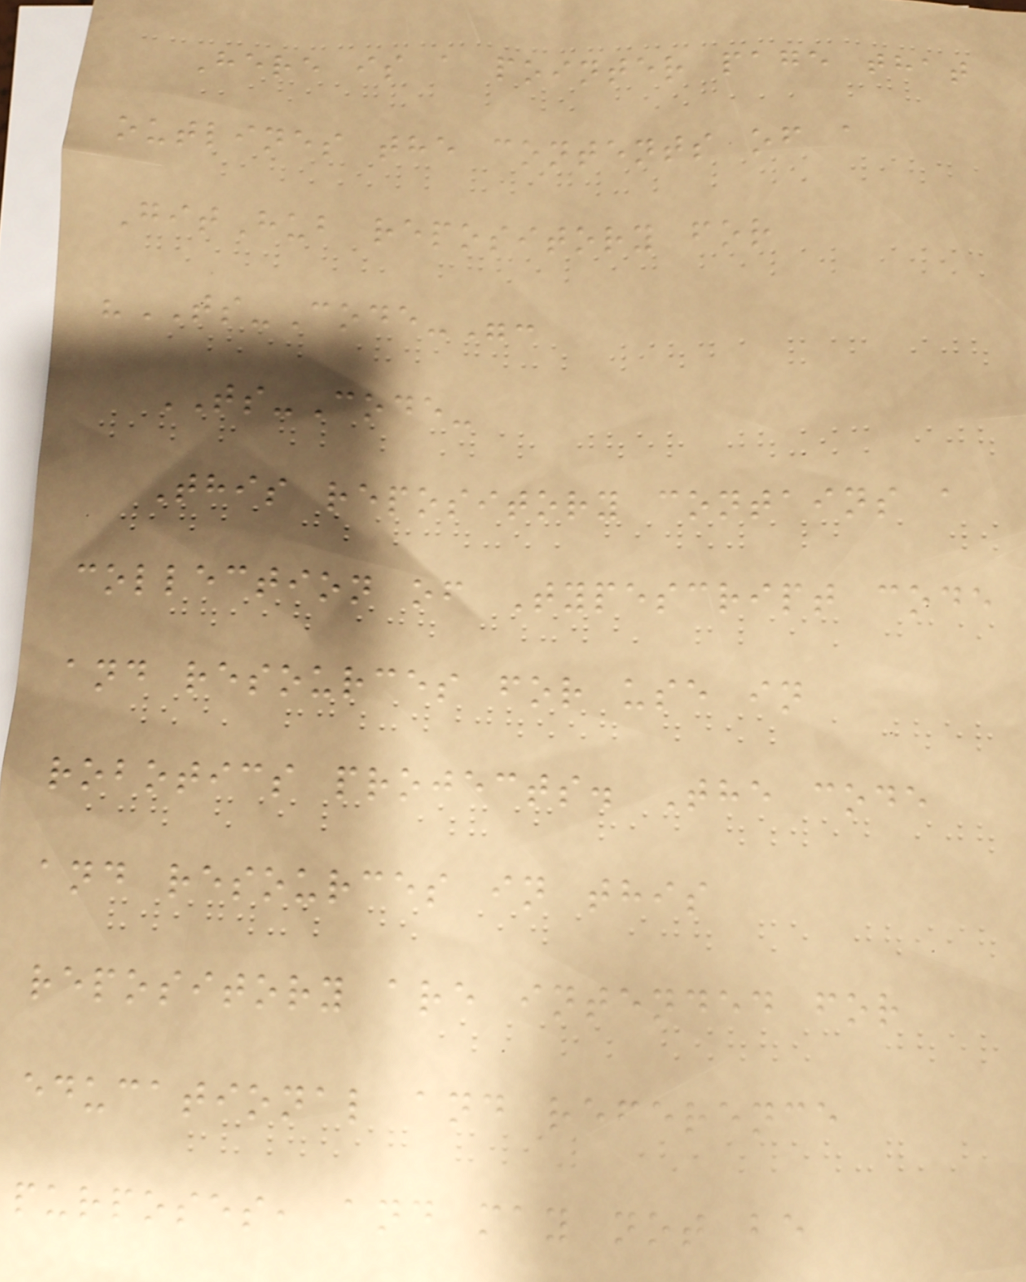Here is a pointer page that
outlines the contents of a
GitHub repository for
"TS-Code-":
TS-Code-
This repository contains a
collection of Typescript code
and resources for use in
robotics projects. The code
and resources in this
repository are intended for
educational and reference
purposes, and may not be
